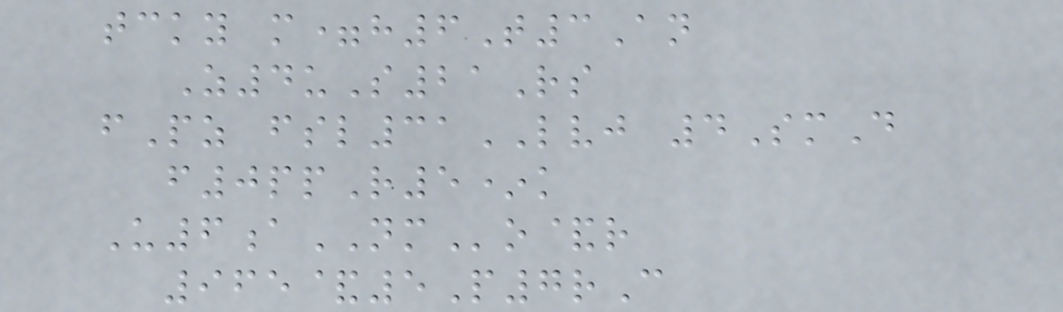tcky m=h6T3An
Z4uS21Rs
fPz fsl31LVJ 4SmD
f0ppR5*k
U6aNMo&r
965&5P7rC
